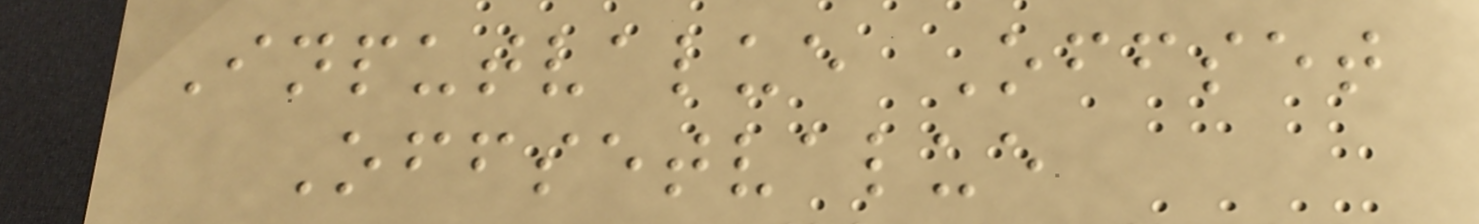Inputvalue Offset
Offsetvalue
